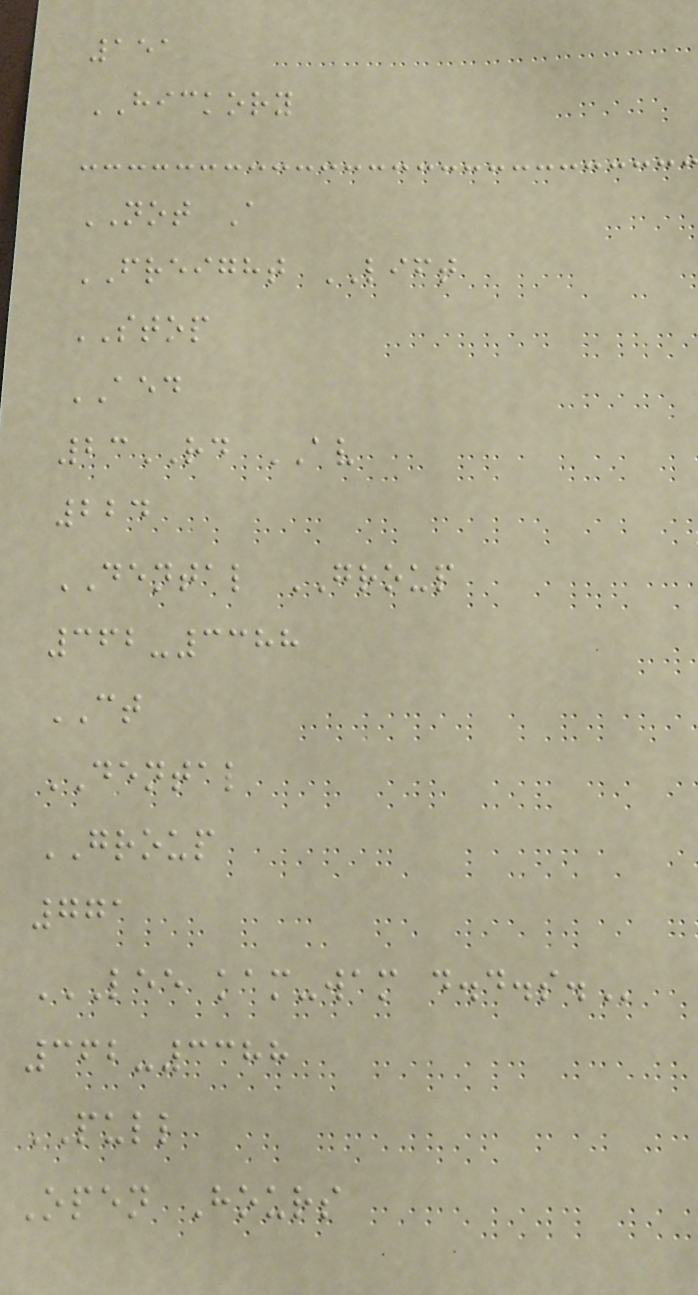151
HICKORY
NOT A
FREIGHT LIFT
STOP
AED
23RD AV
224
DENTAL GROUP
362-3388
CT
DENTAL
GROUP
771
LEE KAM-WAM D.D.S.
362-3388
PULL
Open Hours
